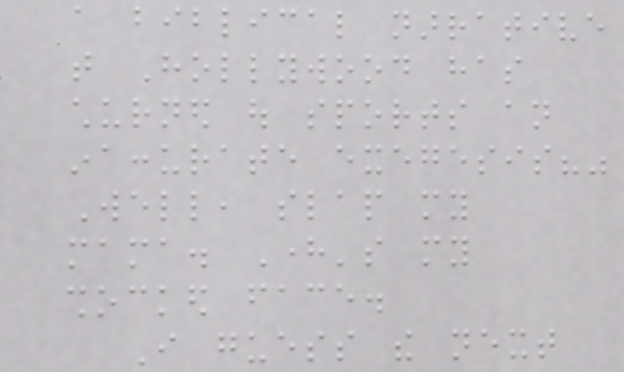a biblical narrative
that Hollywood has
churned out sports an
inaccurate exegesis?"
Well, slap my
mama. Here's my
shocked face.
I guess the next
